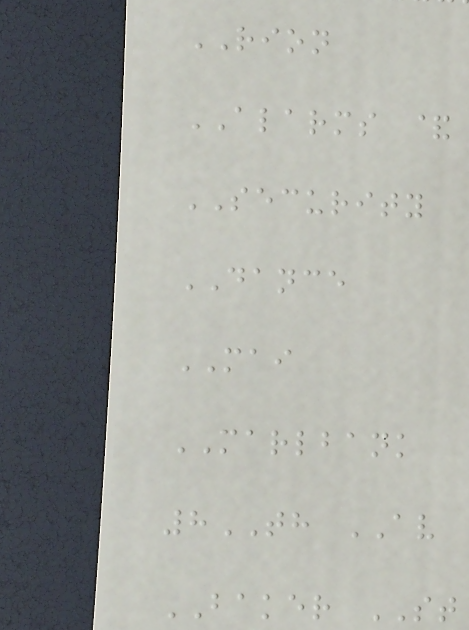RION
ALARMS &
SECURITY
DANCE
MAI
MARLBANK
8TH AV
BAKER ST
